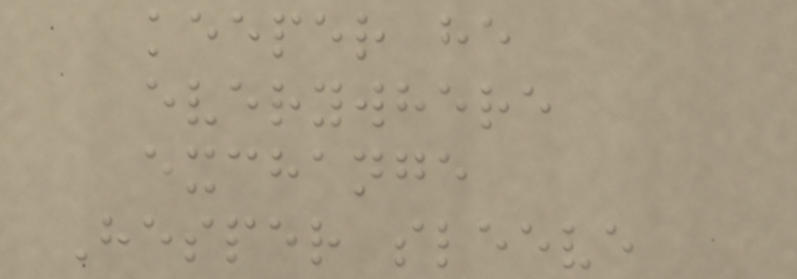keeper he
everywhere
exchange
Hesper sleeve
